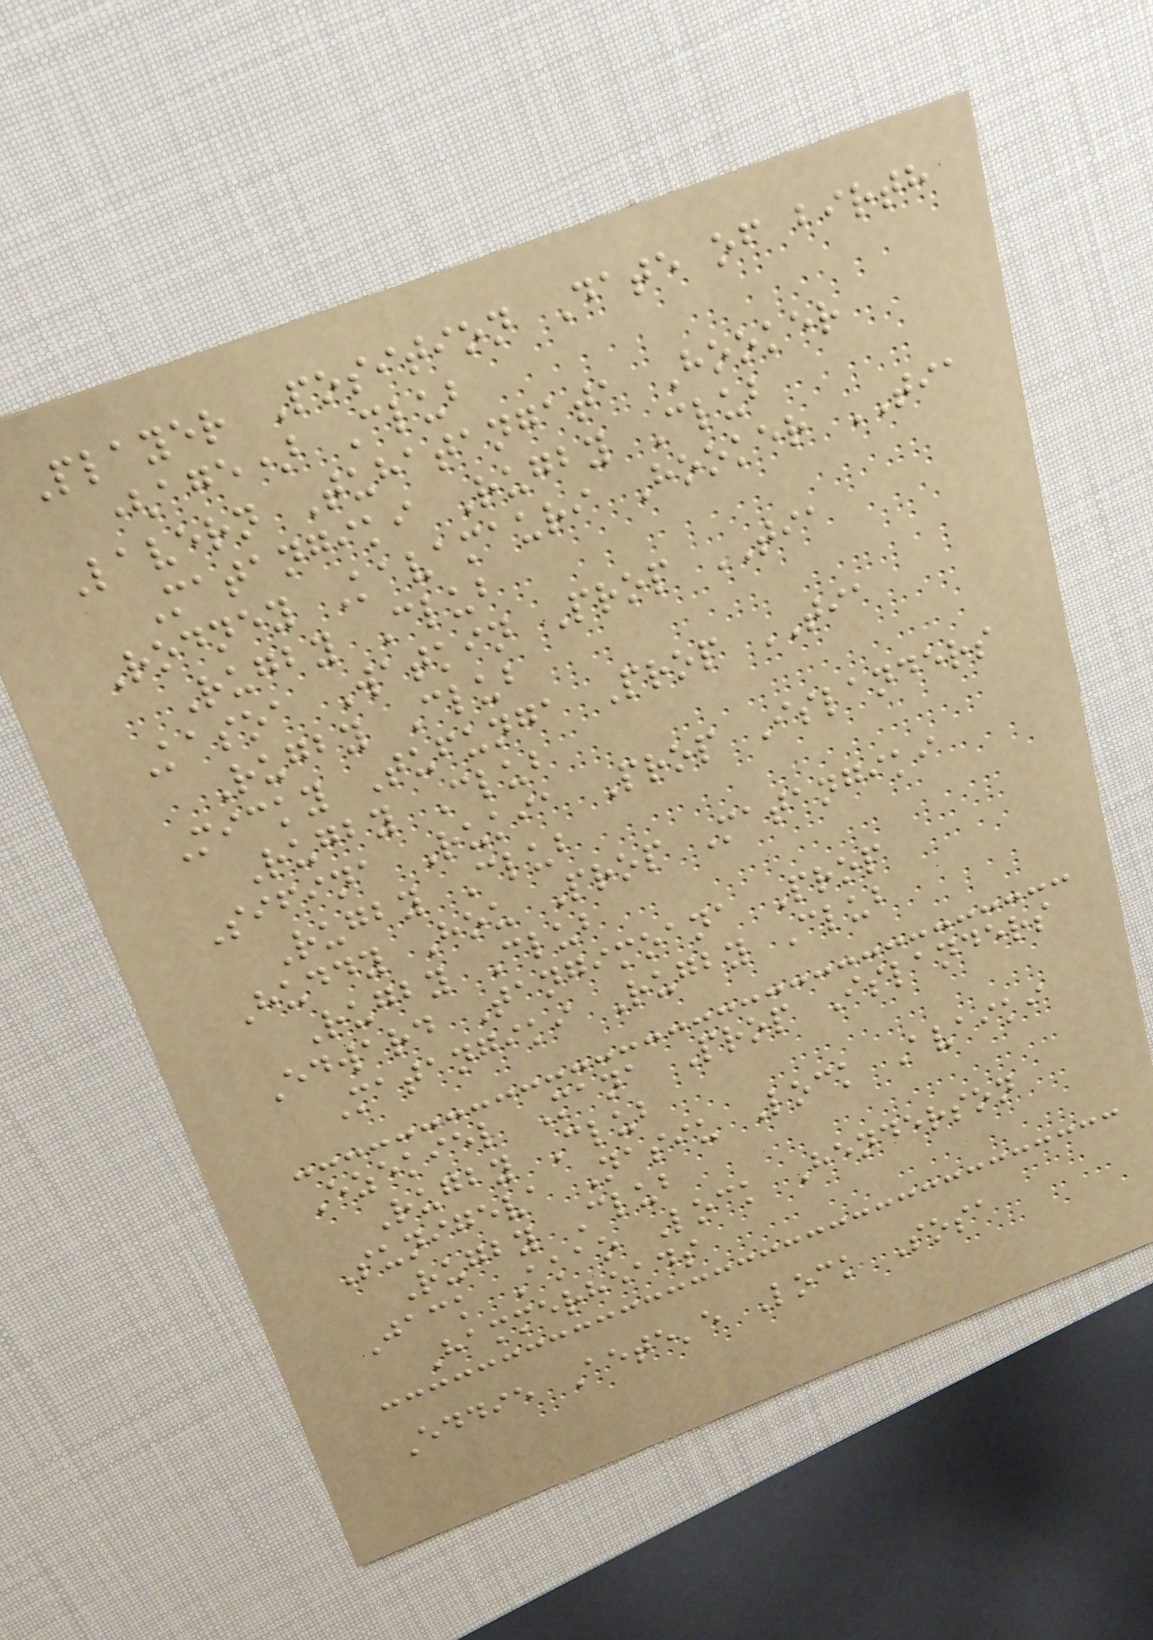Player Position Date of birth
(age) Club
Lavern Tuhatangata Hooker
Matangiki Rugby Club
Rodney Kavamauri Hooker TIA
Rugby Club
Kasoa Watkin Prop TIA
Rugby Club
Micky Tufunga Prop TIA
Rugby Club
Sifina Rukia Prop Islanders
Rugby Club
Huddy Hou Prop Matangiki
Rugby Club
Edward Tangimoana Prop
Matangiki Rugby Club
Ezekiel Mana Prop Islanders
Rugby Club
Sunigeva Nasiu Lock Avaiki
Rugby Club
Jack Akao Lock Henderson
Hammerheads
Eddie Aete'e Lock Sosa
